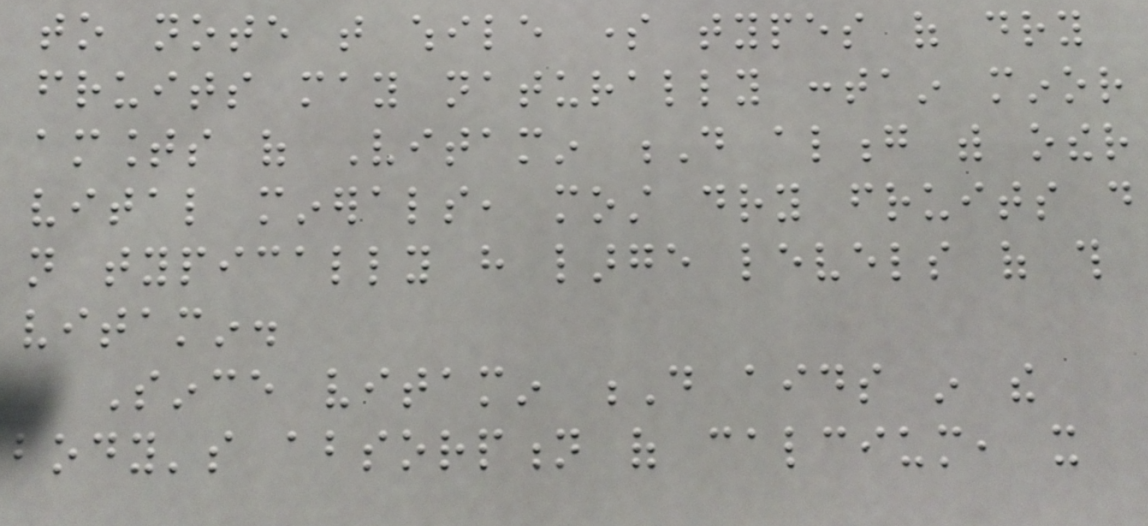to note that while some types of dry
fruits may naturally contain minor
amounts of Vitamin D along with other
vital minerals, most dry fruits do
not typically have large levels of this
vitamin.
Since vitamin D aids in the
body's absorption of calcium, it
